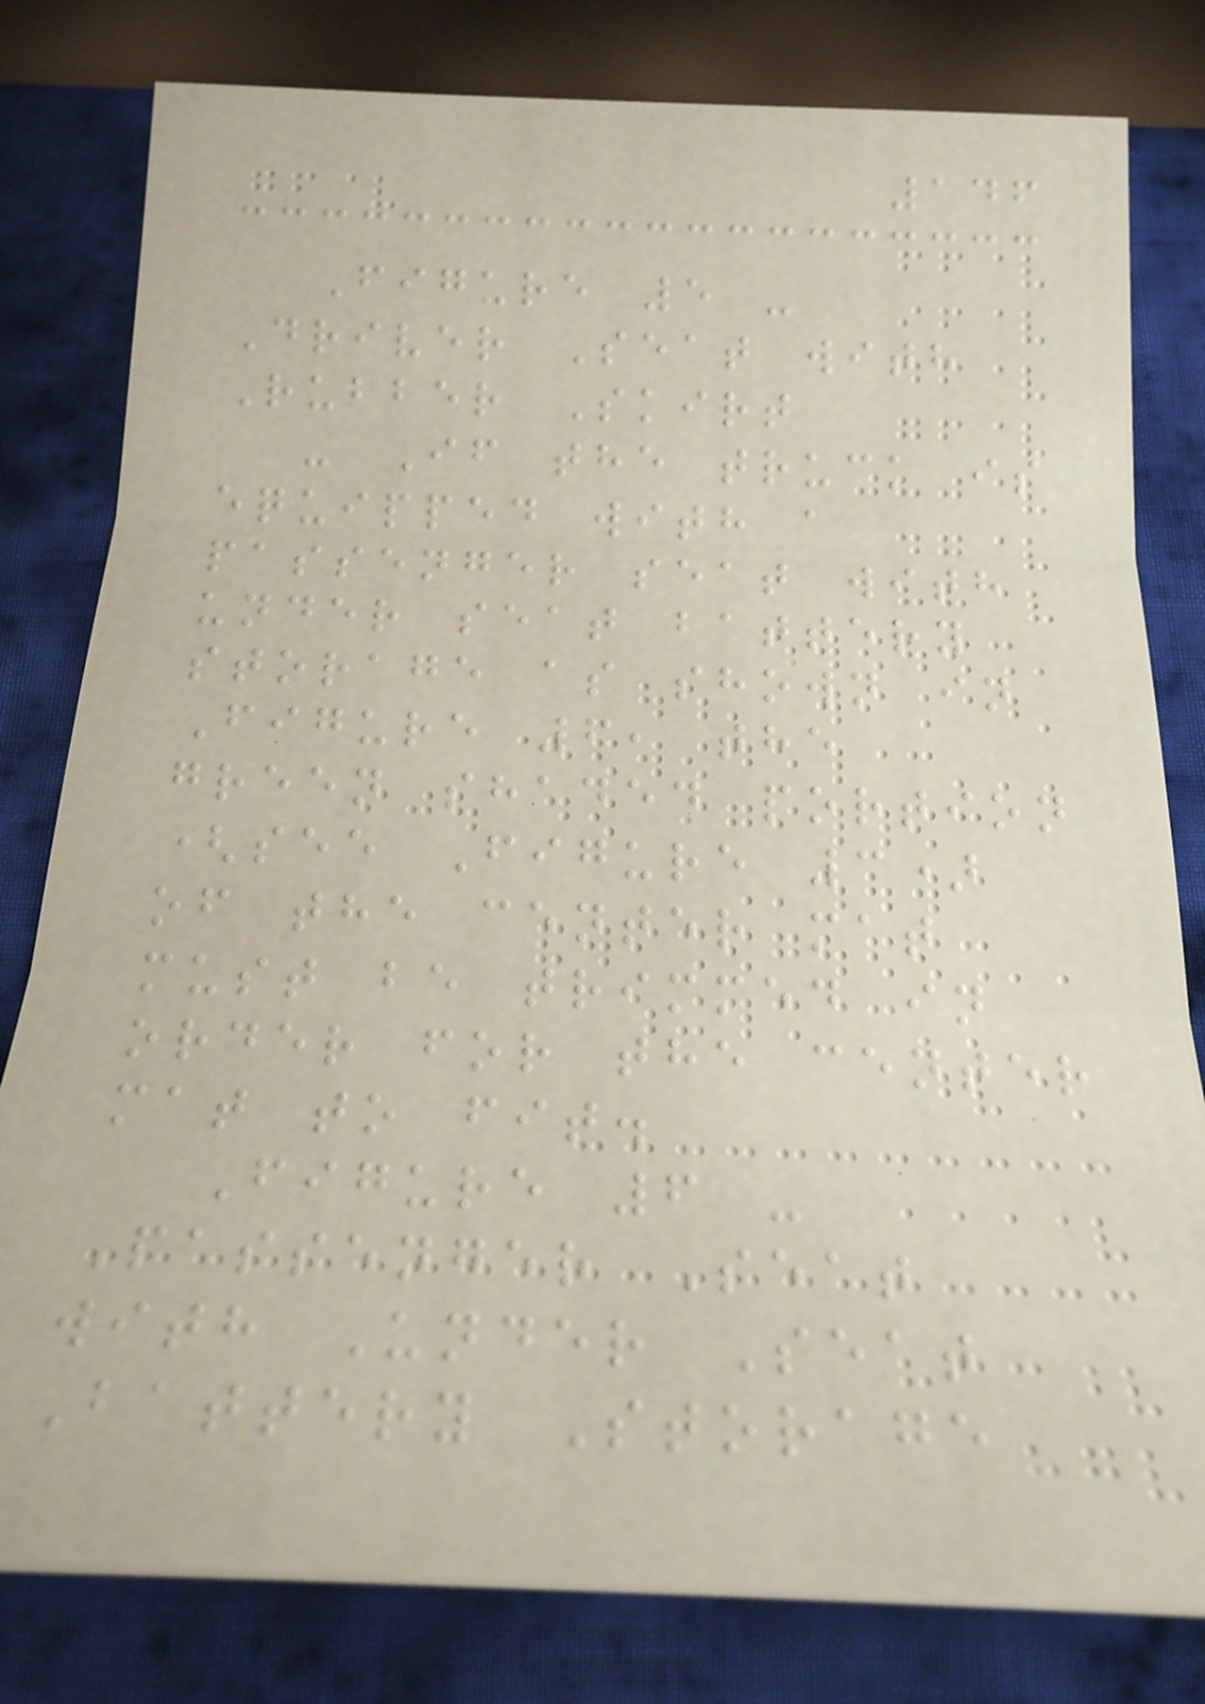146
Figure 5 -
Driver Seat with
Rubber Skirt
- If the truck is
equipped with a
passenger seat with
under seat battery
storage as shown in
Figure 6, the
green shaded portion
(see Figure 3)
of the center mat
must be trimmed in
order for the center
mat to fit.
Figure 6 -
Passenger Seat
with Under Seat
Battery Storage
